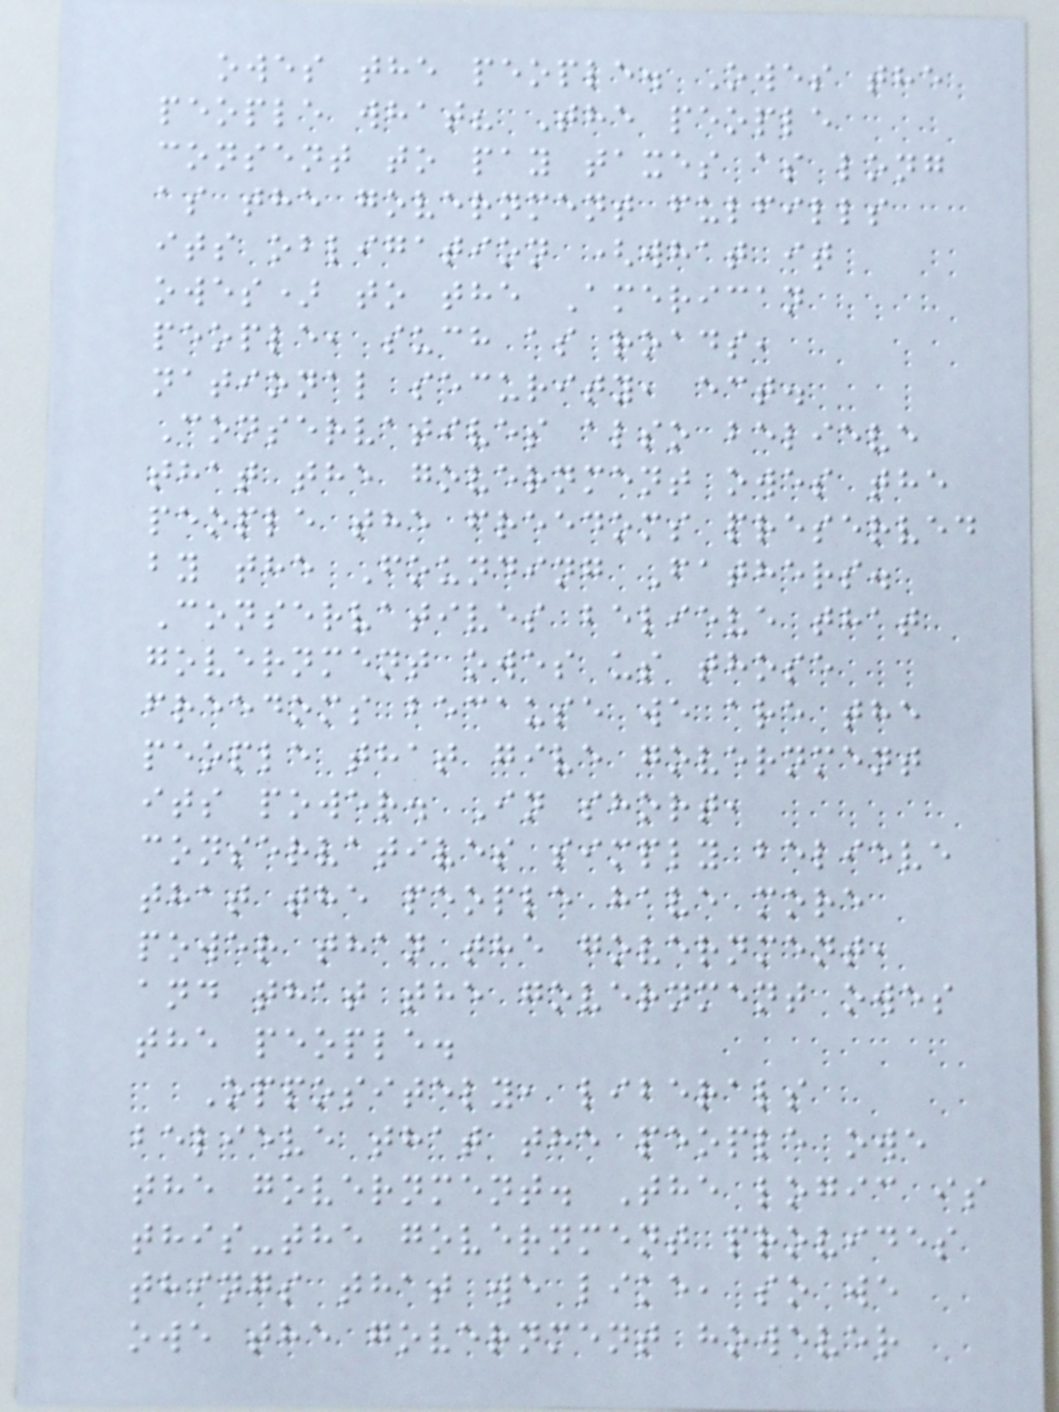owes the people. Owes the
people what? The people
consent to pay taxes as long
as the government fulfills
its obligation (what it
owes) to the American
people, such as roads,
national security, ect.
Conservatives also believe
that the government owes the
people the freedoms preserved
by the Founding Fathers.
Conservatives believe that
government owes us those
freedoms because we are the
people that give government
its power. In short,
conservatives simply believe
that the people have more
power than the government,
and that the government owes
the people.
Oppositely, liberals
believe that the people owe
the government. The logic is
this-the government provides
things that we like, so we
owe the government however
